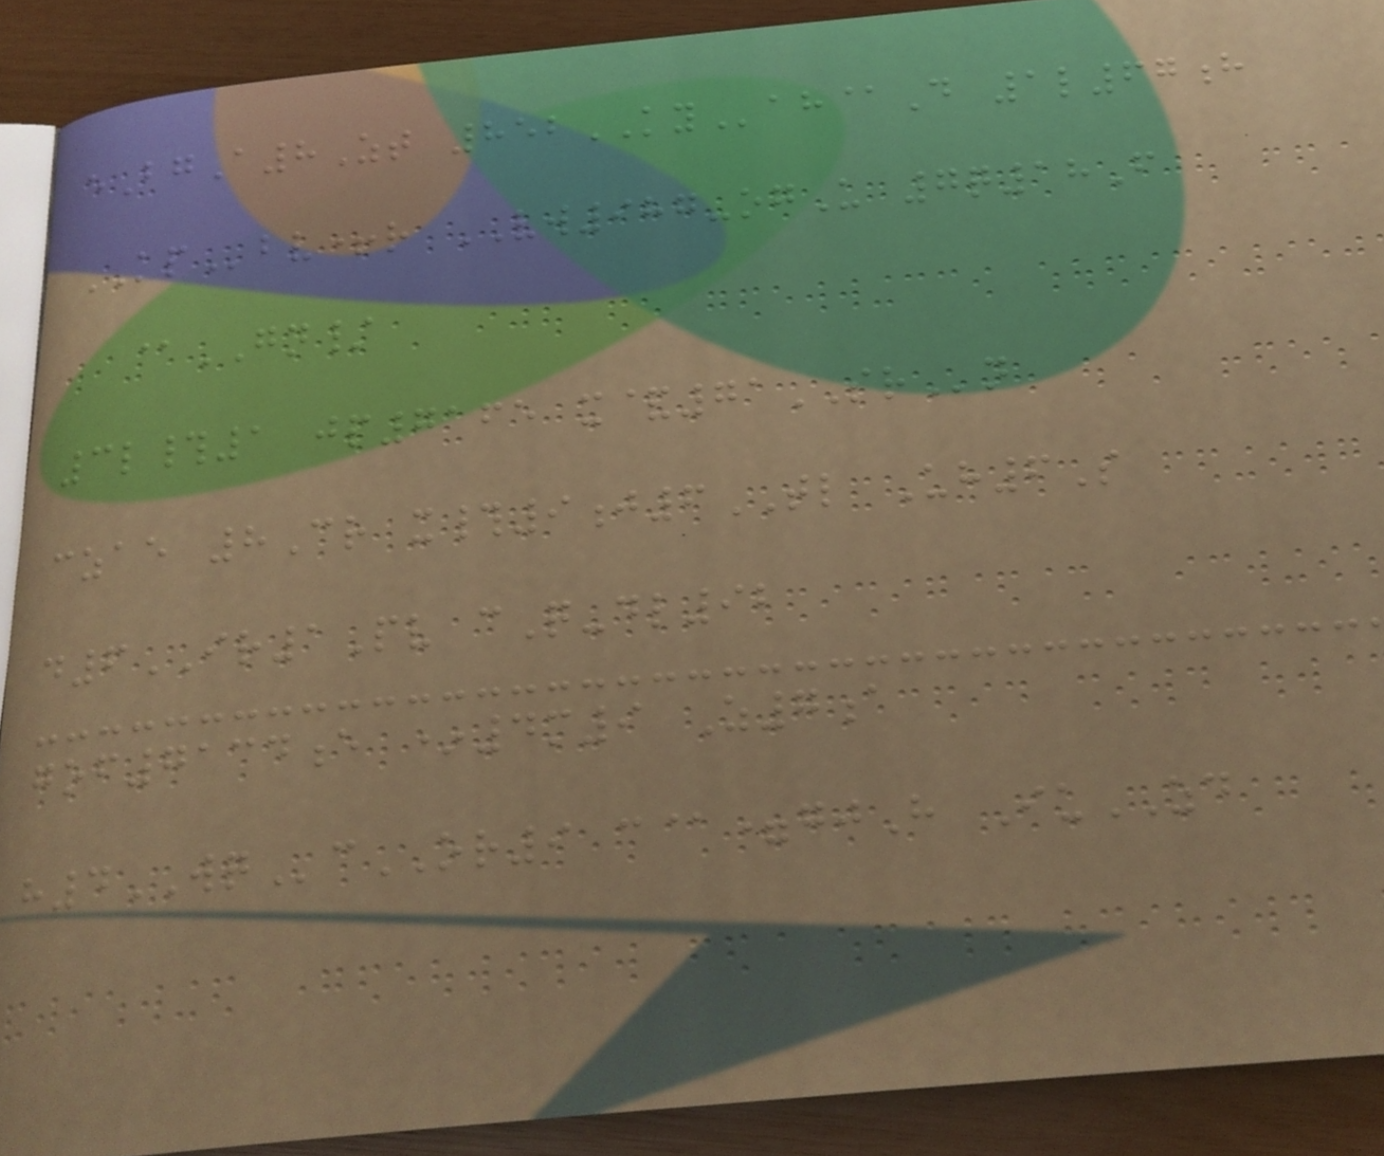eBgA8Zt 852KYah@D 1l67h
KPbv+r VW987-ogU 7q18F
@GN/
3l#1 jp7165 x&71SRn
czae 8Cr x#9j6TL Uh6S
d6IR1Pv cQ-dl92
gof7134e *4m9 Z7a
h4WQcOR9 c@=gjH IuZD
